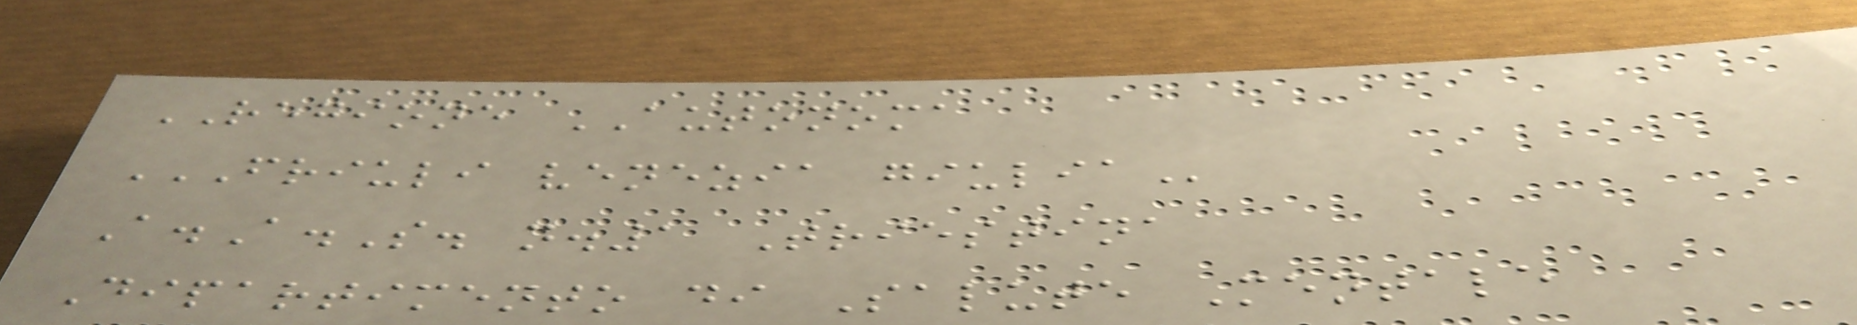REGIONE AUTONOMA
FRIULI VENEZIA GIULIA
A.A.S. n.1 Triestina
Dipartimento di Salute Mentale
